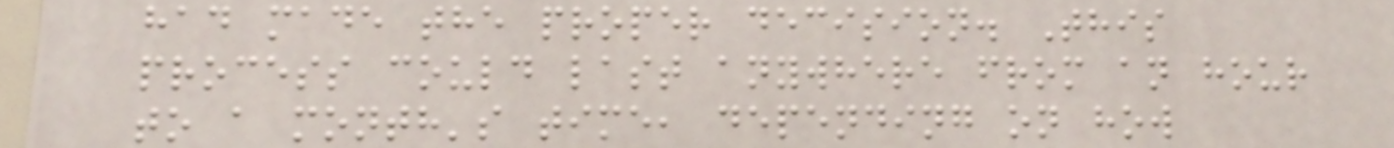had made the proper decision. This
process could last anywhere from an hour
to a month's time, depending on how
